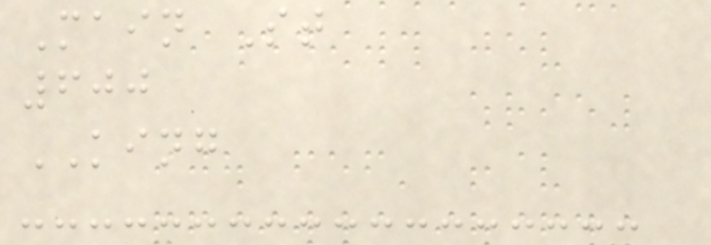Main St
600
KING
